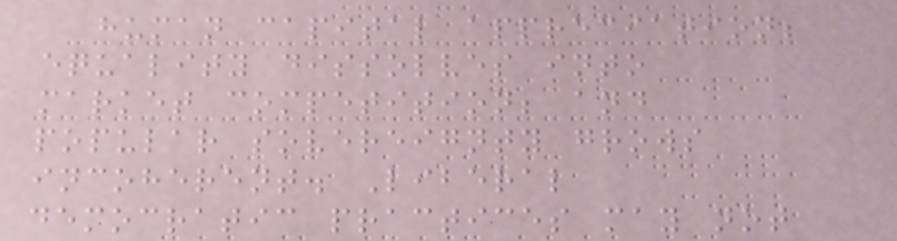human capital appreciation;
equality dissolves into
market competition; and
popular sovereignty grows
incoherent. Liberal
democratic practices may not
